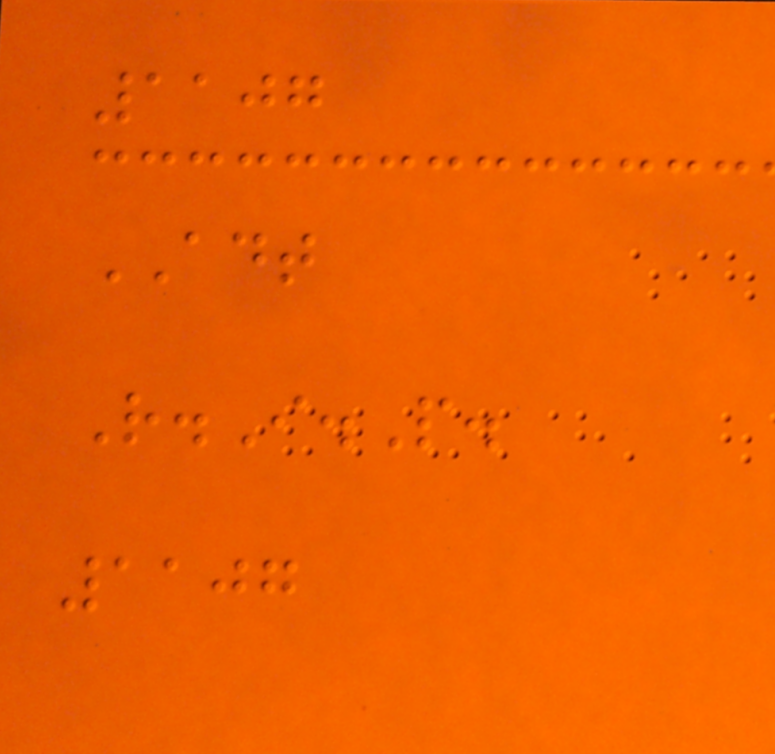1107
ADT
R.I.P.
1107
